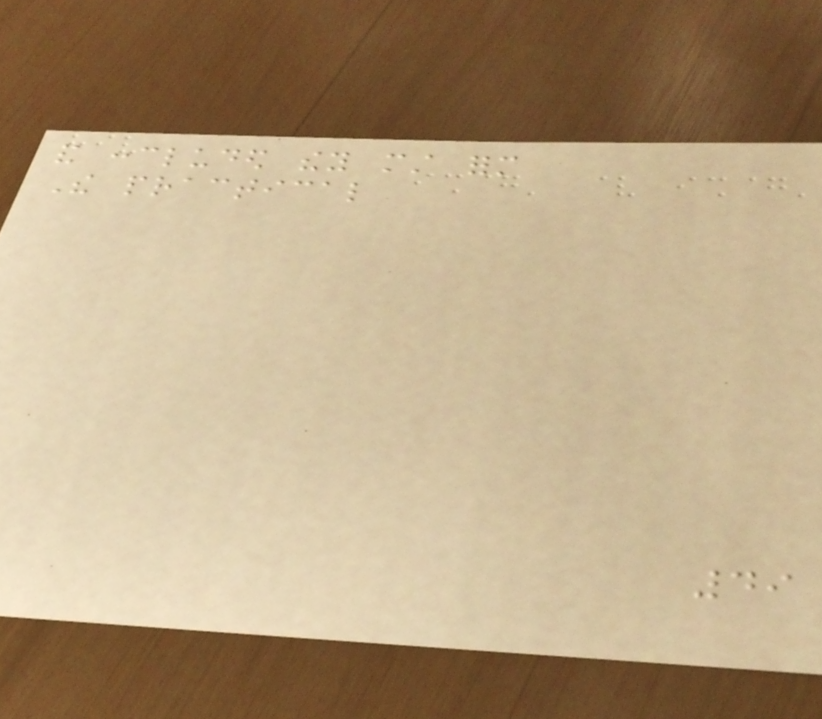and concluded they must form
The practical
49
